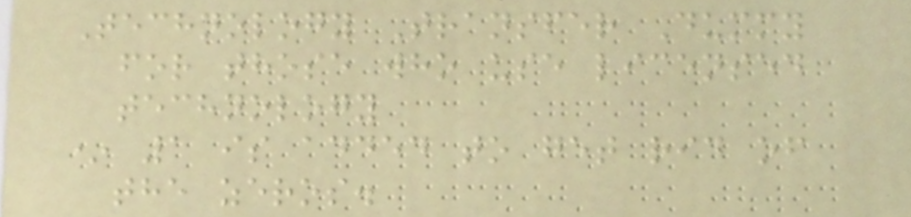Technology Transfer Dummy
for those who use licensed
technology
* 1 is added to get rid of
the zeros.
